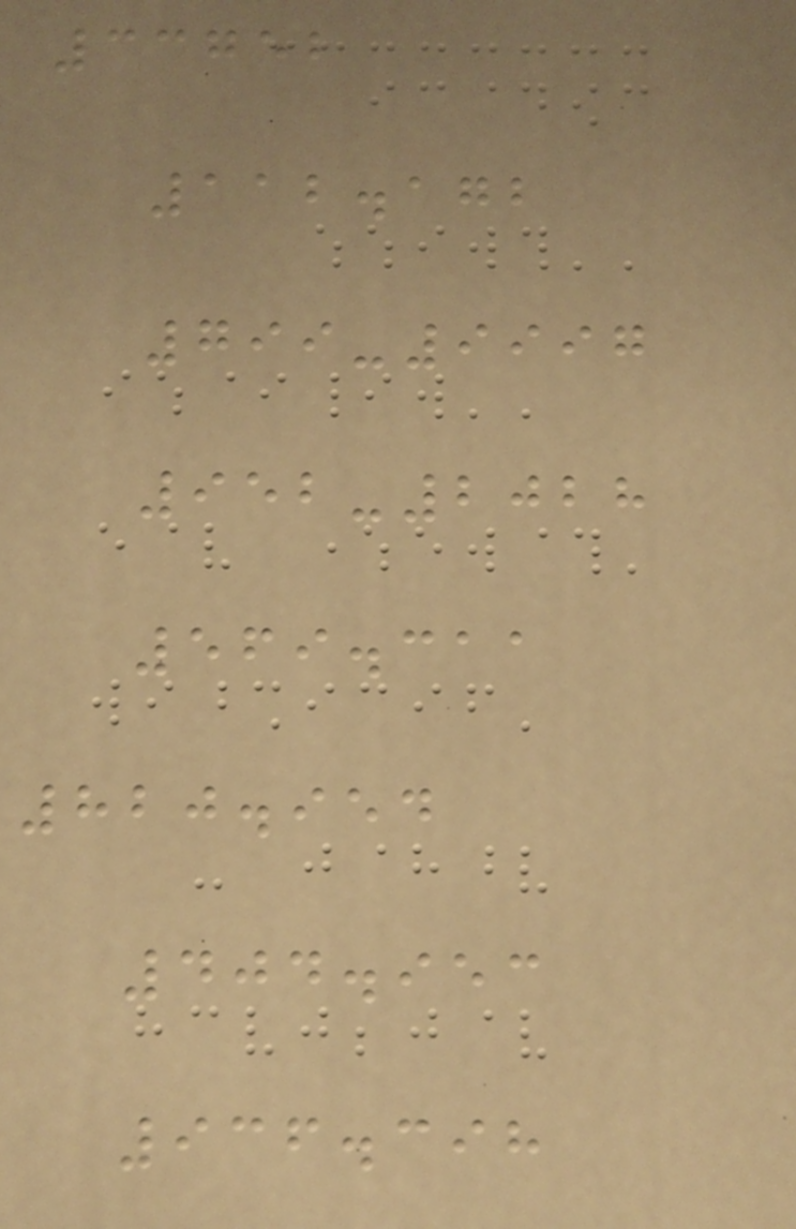33752
112.172
799-9997
952-2028
569.311
820.954
404.953
936.398
